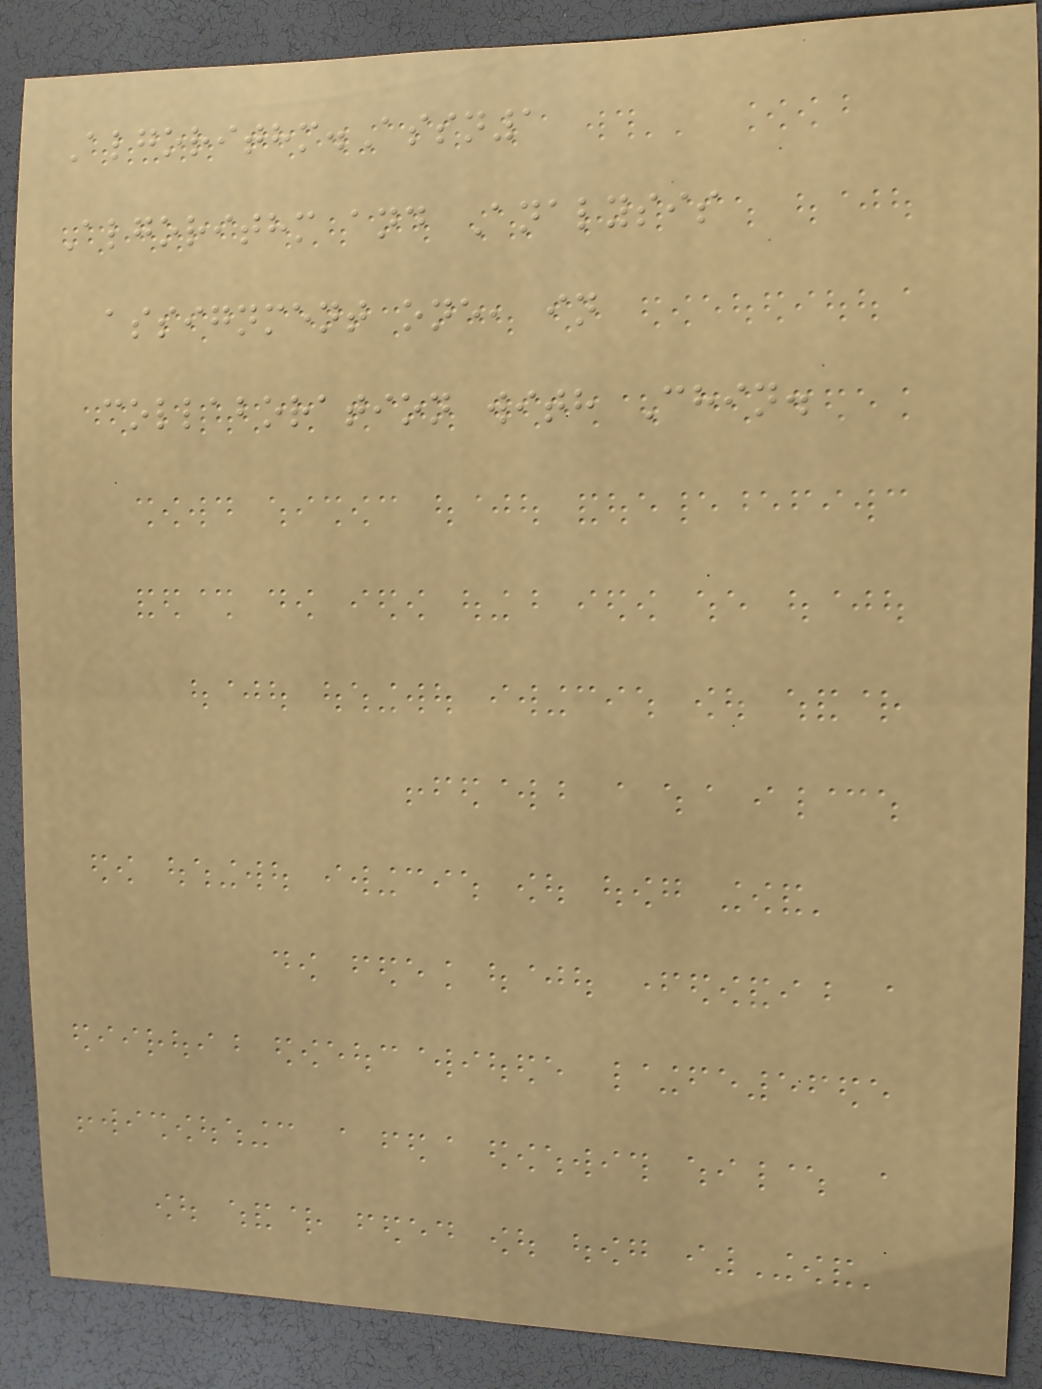Algorithm.Assn1
Algorithm and Analysis
assignment one, in
collaboration with Chin.
